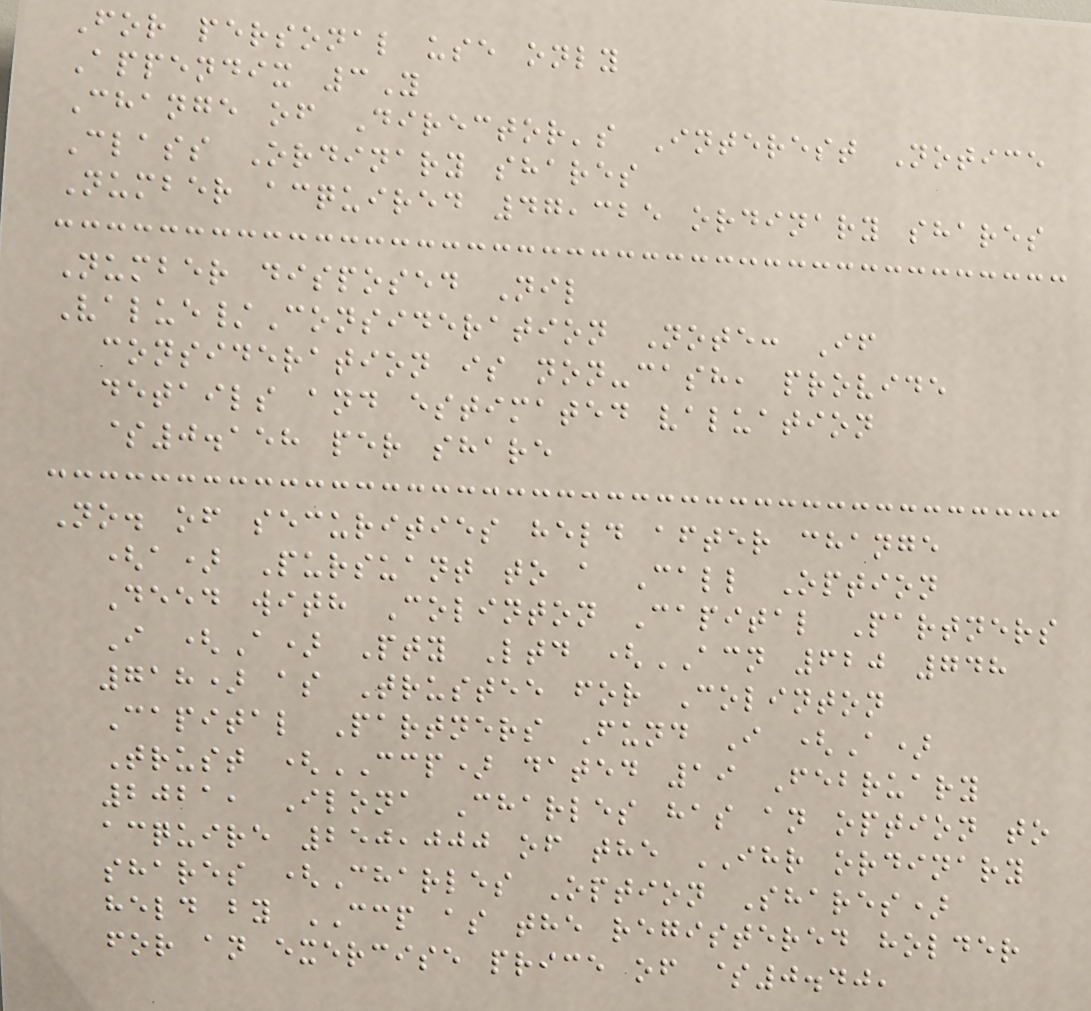For personal use only
Appendix 3Y
Change of Director's Interest Notice
Class Ordinary shares
Number acquired 47,325 ordinary shares
Number disposed Nil
Value/Consideration Note: If
consideration is non-cash, provide
details and estimated valuation
$0.158 per share
No. of securities held after change
(a) Pursuant to a Call Option
Deed with Colinton Capital Partners
I (A) Pty Ltd (ACN 620 748
718) as Trustee for Colinton
Capital Partners Fund I (A)
Trust (CCP) dated 19 February
2021, Ilona Charles has an option to
acquire 250,000 of the IHR ordinary
shares (Charles Option Shares)
held by CCP as the registered holder
for an exercise price of $0.40,
